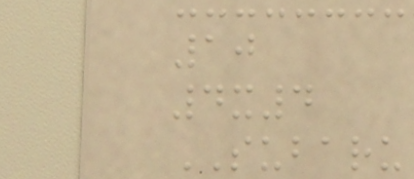10
4x4
SUBARU
